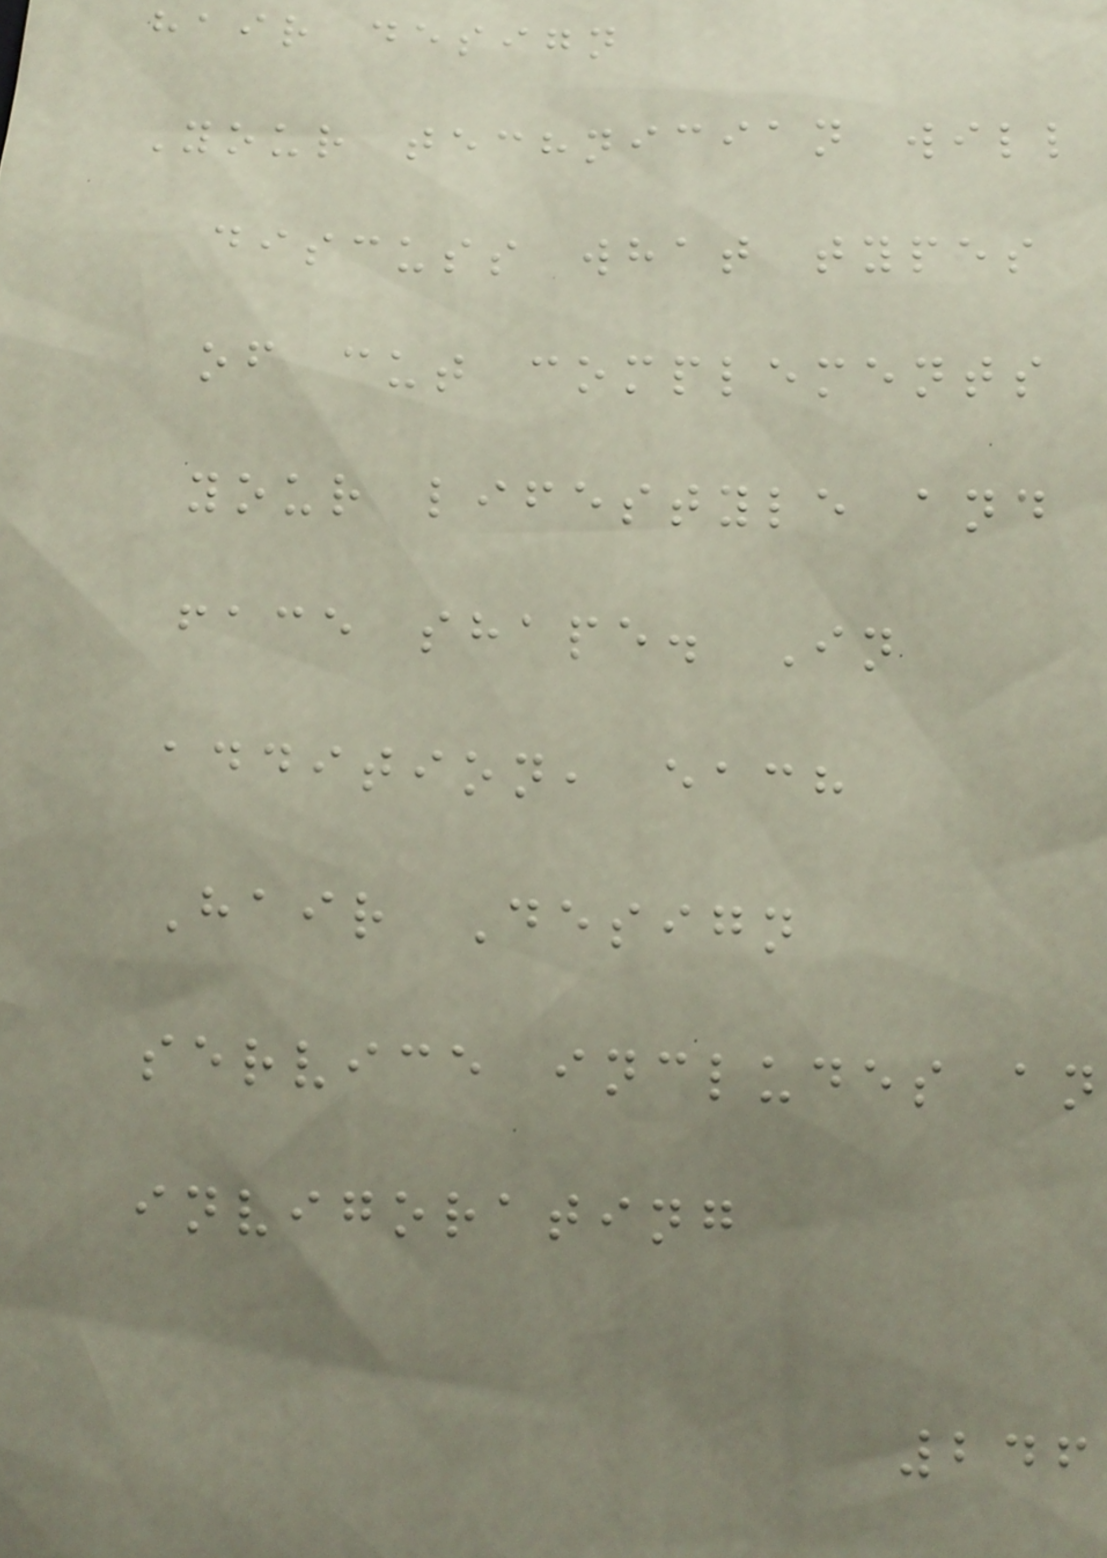hair design
Your technician will
discuss what types
of cut complements
your lifestyle and
face shape. In
addition, each
Hair Design
service includes an
invigorating
246
